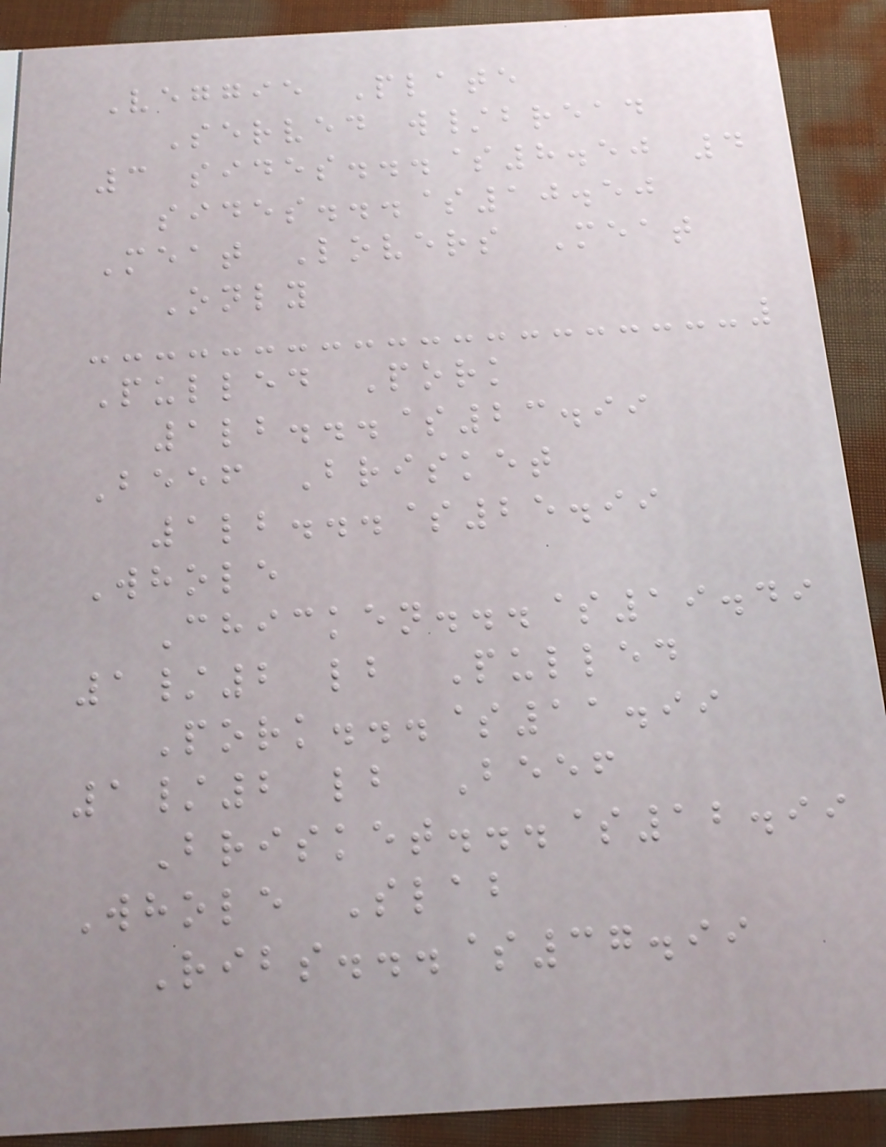Veggie Plate
Served w/bread
3 sides...$8.50 4
sides...$10.50
Meat Lovers Meat
Only
Pulled Pork
1lb...$23.99
Beef Brisket
1lb...$25.99
Whole
Chicken...$19.49
1/2 lb Pulled
Pork...$11.99
1/2 lb Beef
Brisket...$12.99
Whole Slab
Ribs...$37.99
